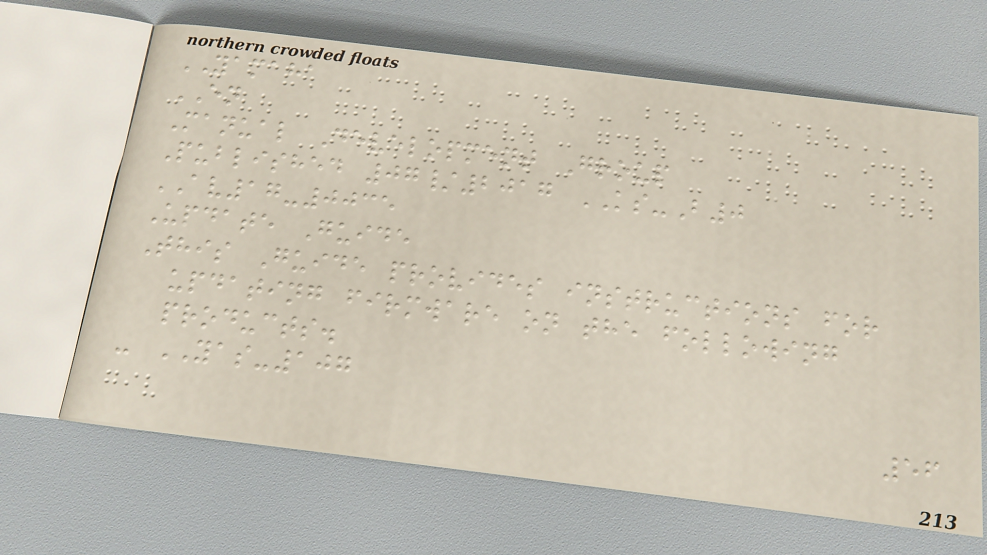YAMAHA
EN
Manual Development Group
Published 07/2017 KS-B0
AV17-0035
Update Guide
This Guide provides instructions for
updating firmware on the following
products.
- YAS-107
56
